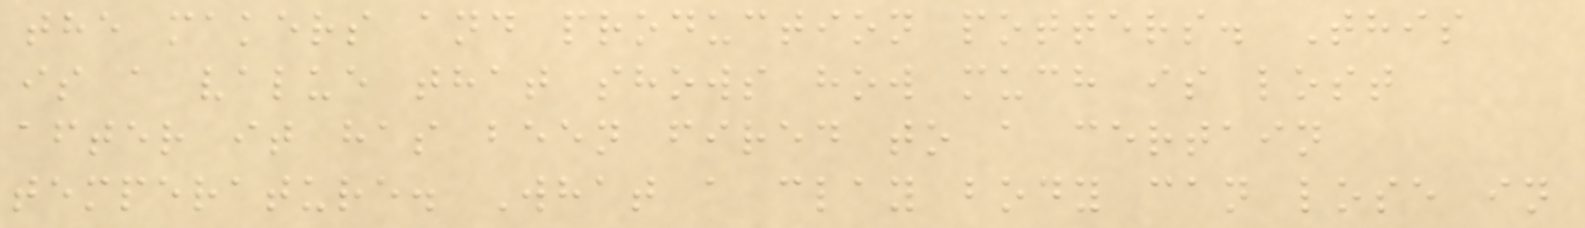the makers and production potters. This
is a value that shows how much is lost
after it has been fired to a certain
temperature. What a clay body can lose in
